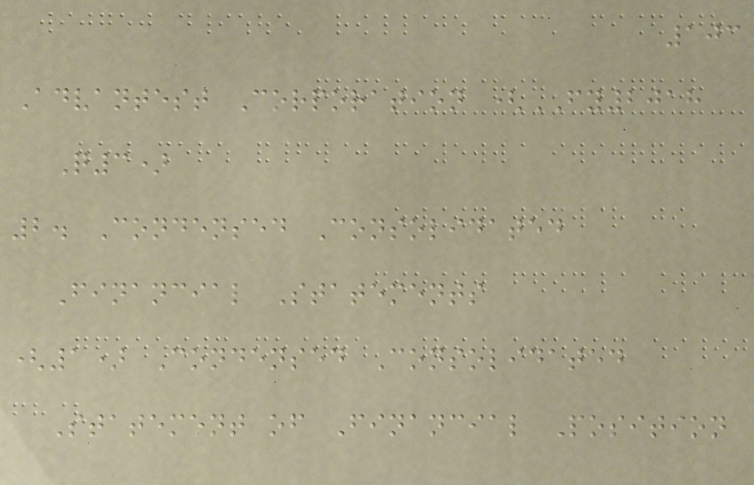103
Advantest Corporation (FY2018
Q3)
2. Condensed Consolidated
Financial Statements
(1) Condensed Consolidated
Statement of Financial Position
